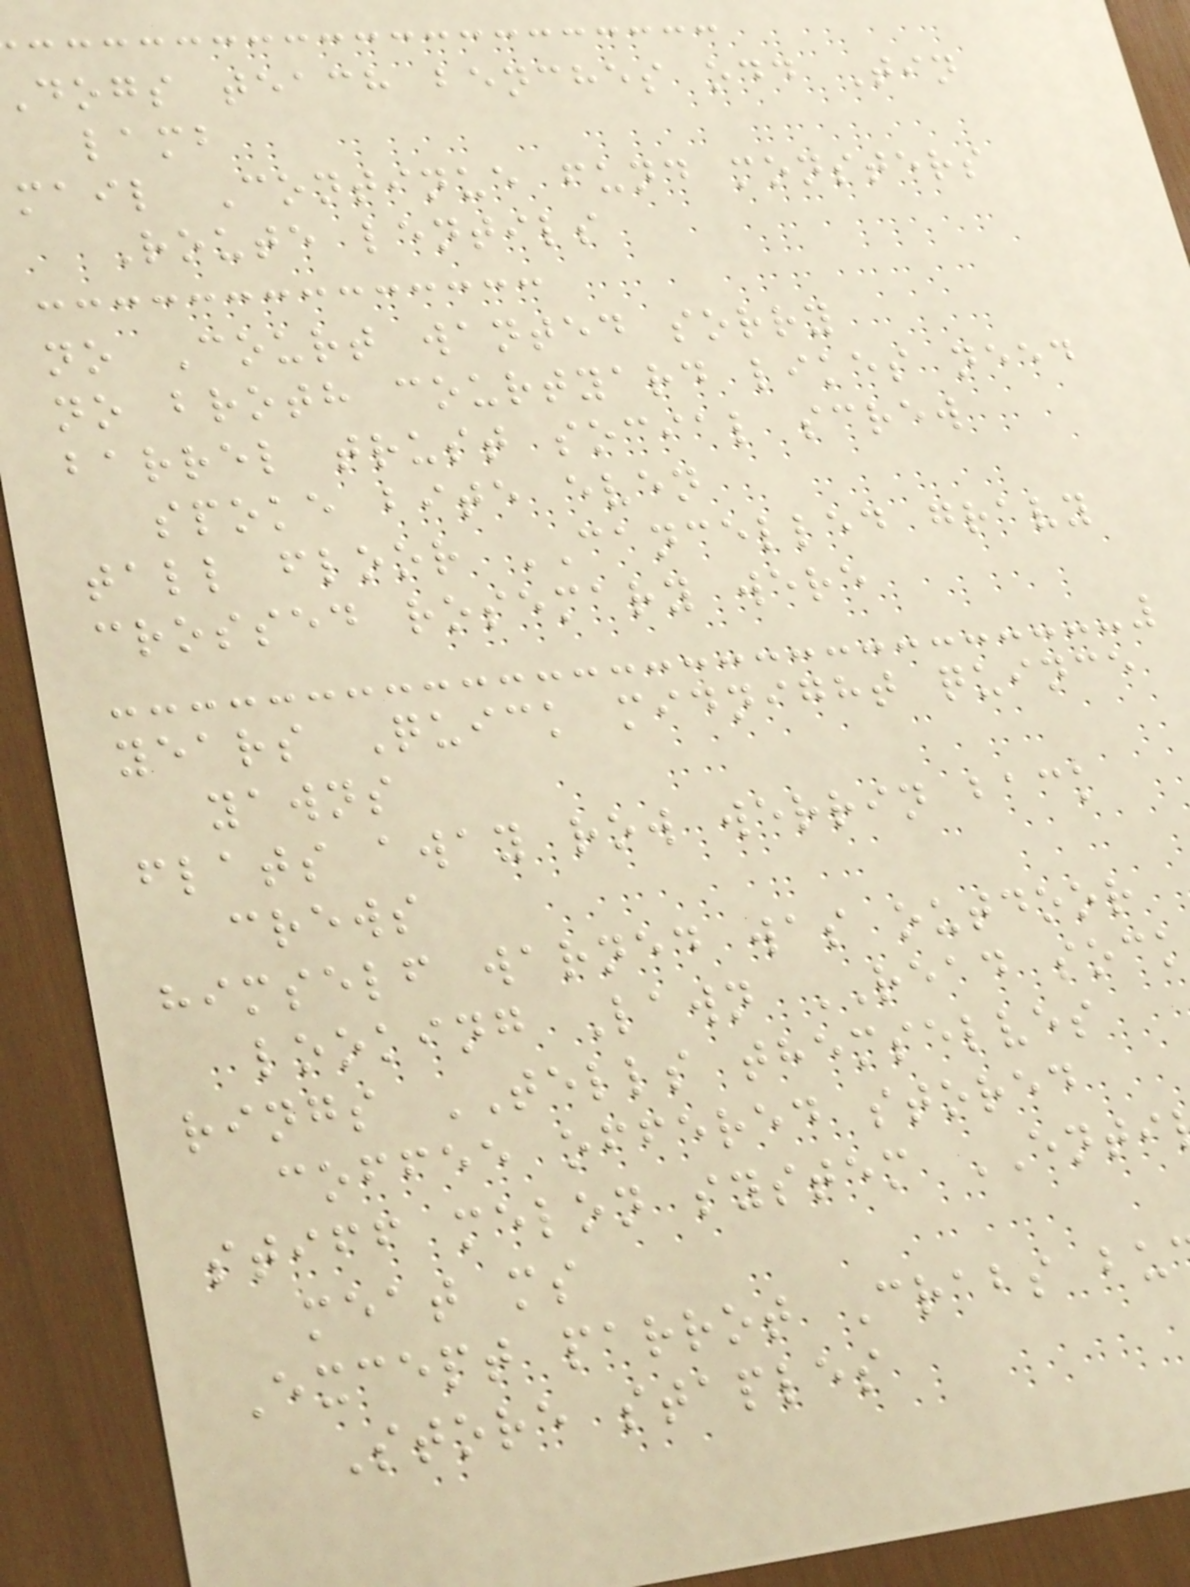dogs teach benches odd Tin
lamb
mail Continue fund monsters
Route lentils
no Court wanted sorry
no broth courtyard likes need
barrel trust social screw
spoke bite even
tall floor CANCELLED gravy
crossed rosemary were
years Quick midnight quince
yawns
flats away row werrin back
crews
himself warned was outdoor
looking Lawn READ sock
rings TELLS themselves
coffee offered stored
stiff melon system ENTI
meat ms
Except parrot Crabs bu
Store staples
